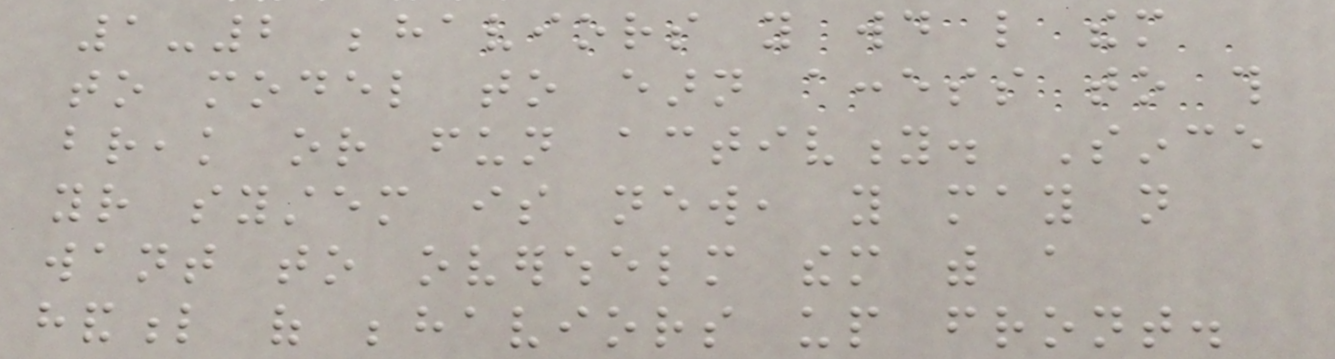1-2 behaviors you would like them
to model to earn access to this
break or fun activity. Since
your system is new, you may not
want to overwhelm them with a
handful of behaviors up front.
